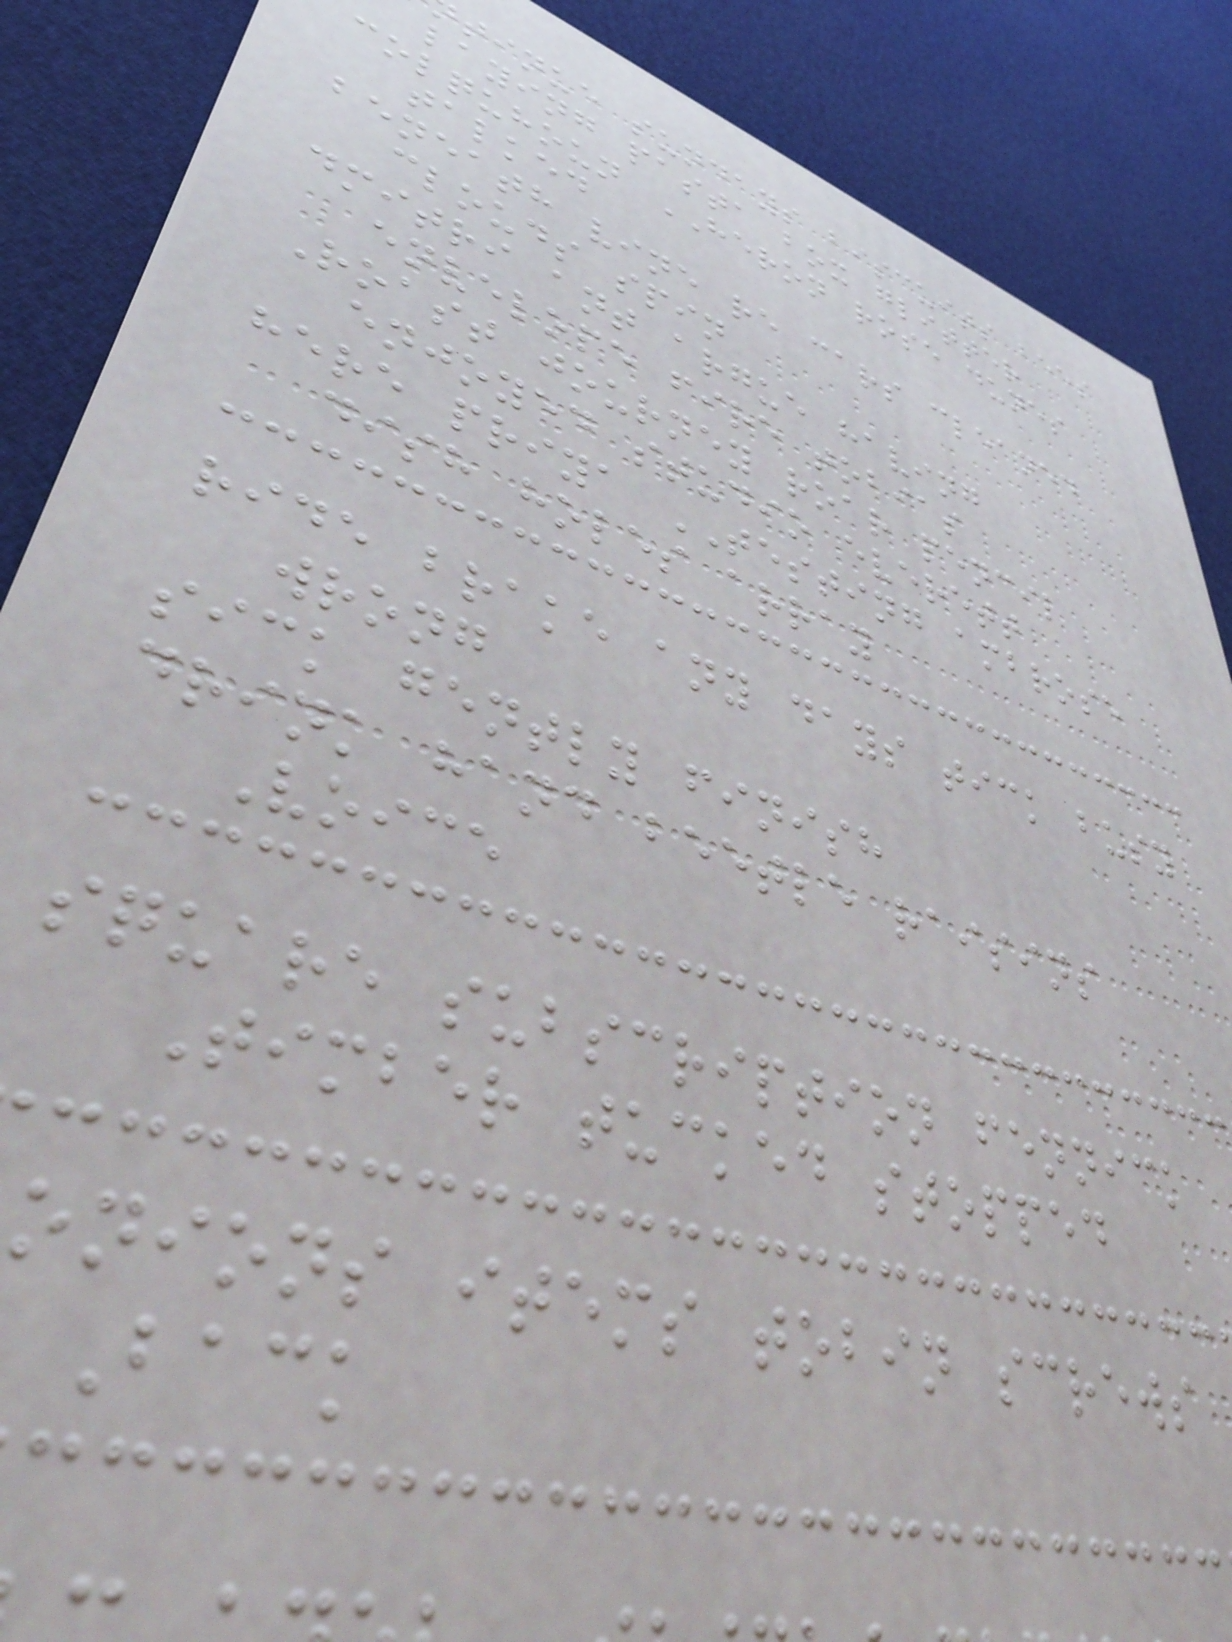tinue sundays biscuits bees
laying pasta box glitter
colquhoun HERON rose dunes
talked
beneath vine re cars cleaned
clouds spin
dmitri ant argue having
envelope fire tobias
Roast journey roar pencil
enjoyed studio everett
here priya TESTING ambrose
dish holes array
ride brake any days tick busy
wrong
sick gently finish
drink hand beetle raisins
Voice
square subscription fennick
Timber tucked stopped
onions items tobin screws
Back
